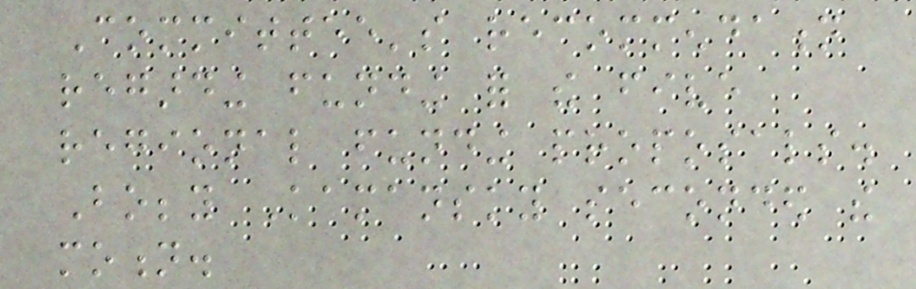Committee's recommendation
regarding funding for the five
regional funding proposals.
Bobby Kamansky seconded the
motion.
